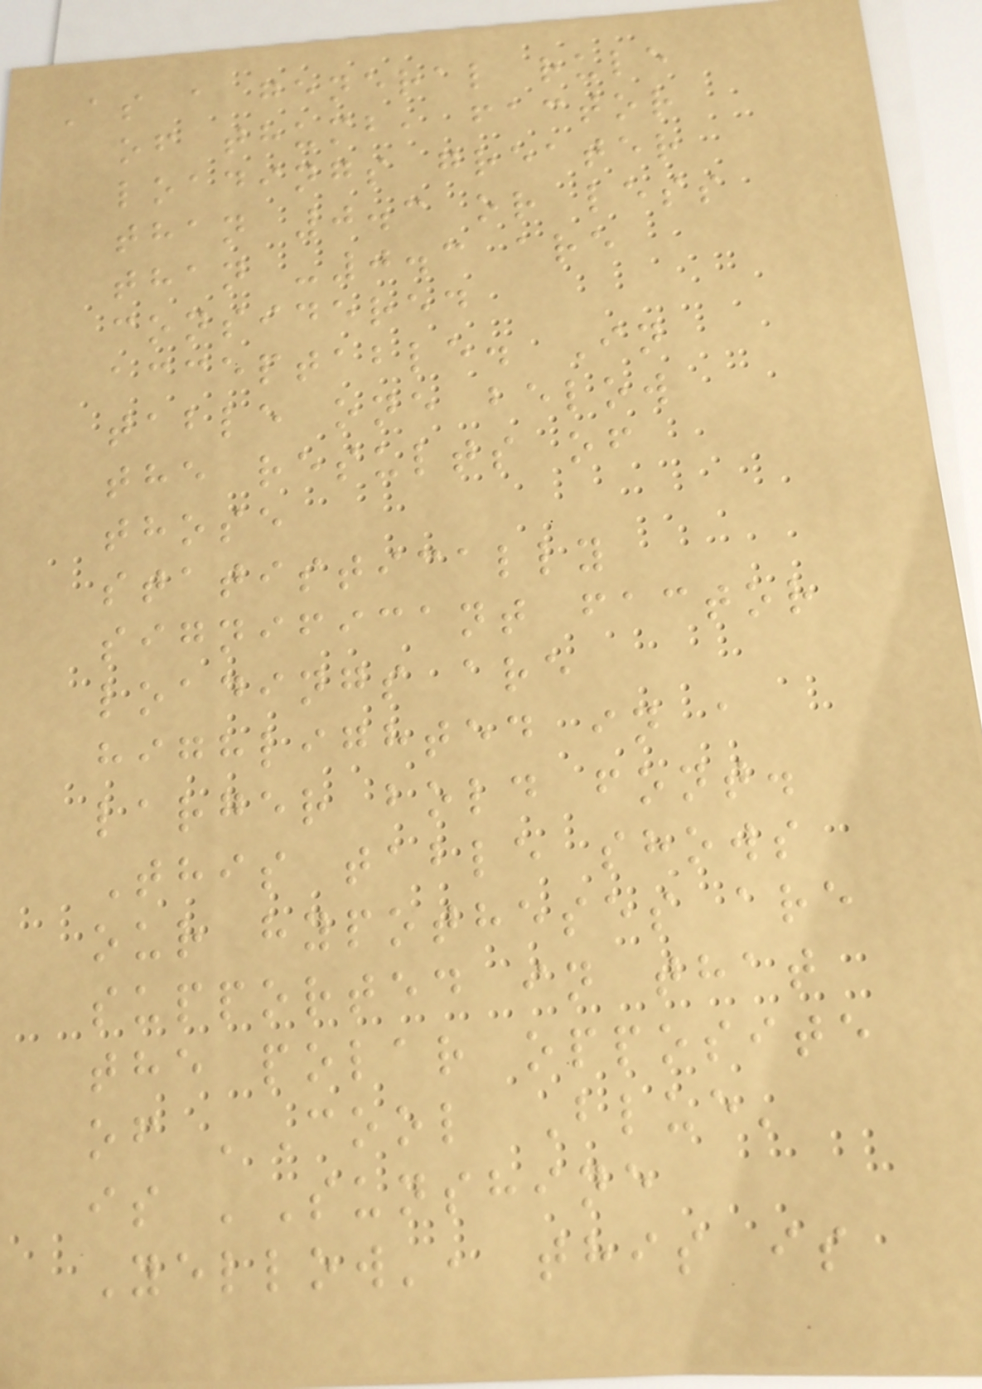As a general rule
of thumb, factor
loadings greater
than 0.3 or less
than -0.3 are
considered
acceptable. In
table one below
the results of
those
statistically
significant factor
loadings are
highlighted in a
larger bold font.
This table shows
our hypotheses are
supported in that
the polar opposite
of 'Cool Blue'
is 'Sunshine
Yellow', this is
